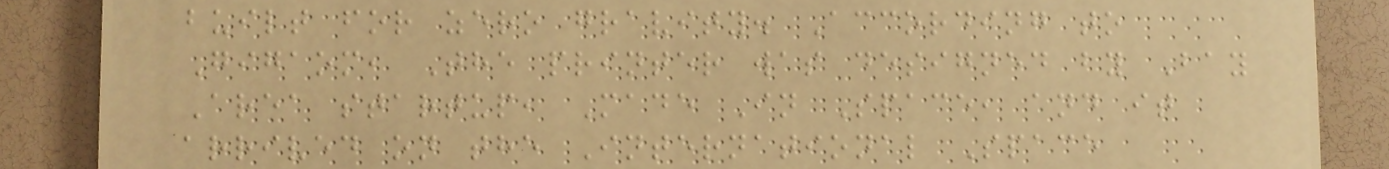built for zero gravity. According to
Gigaom, The printer was designed by Bay
Area startup, Made In Space, and it
arrived on the International Space
